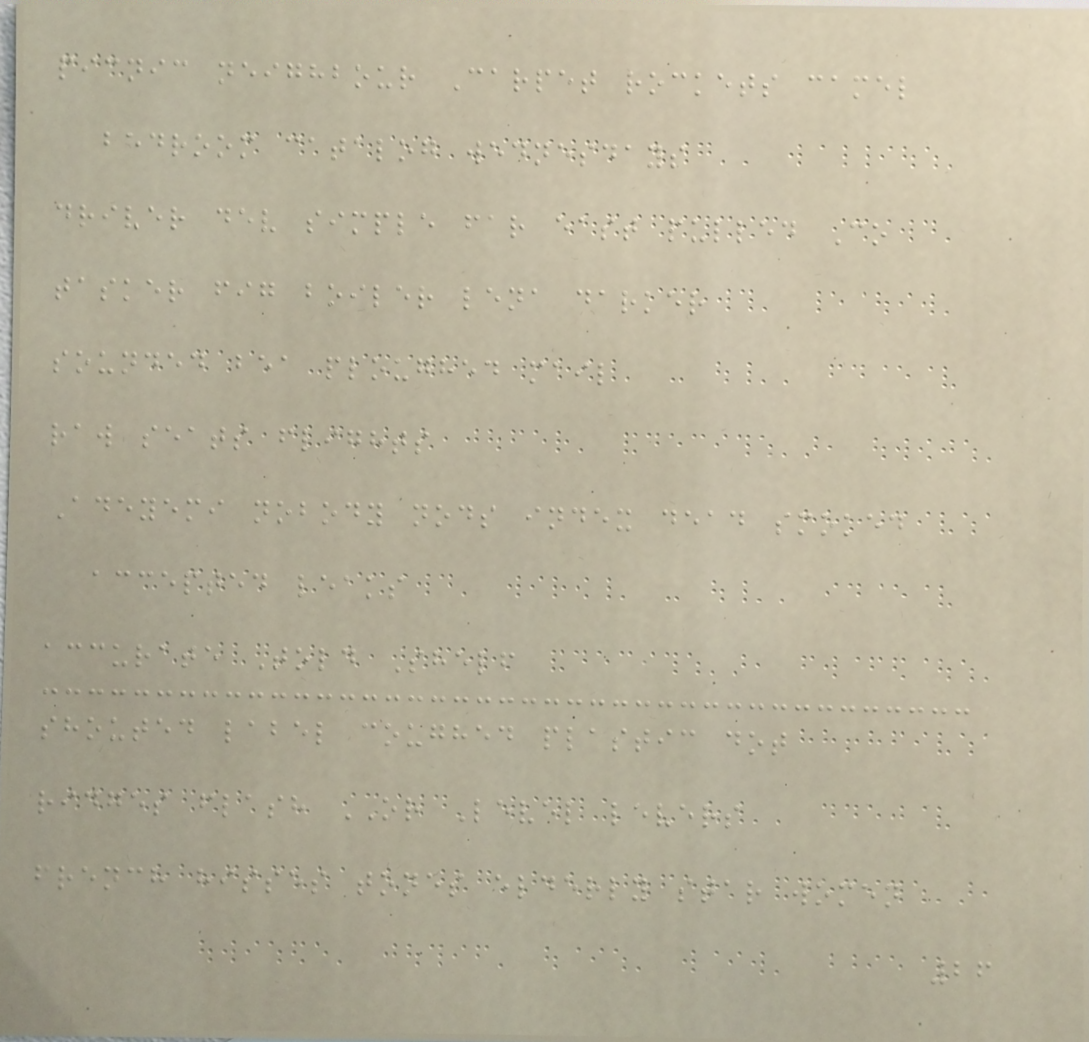picnic neighbour Carpet rockets camel
bedroom catalog wednesdays
driver dev simple far east pulled Co
tasker fig boiler lena darker
sounded bea ploughed mail
raw seats flights
Adeyemi nobody nods index dead smoked
accepted leaks
accurate Told Shelf
shouted label coughed plastic dot
ridges flash OR Level levers
french hisses tones elderly star women
26
